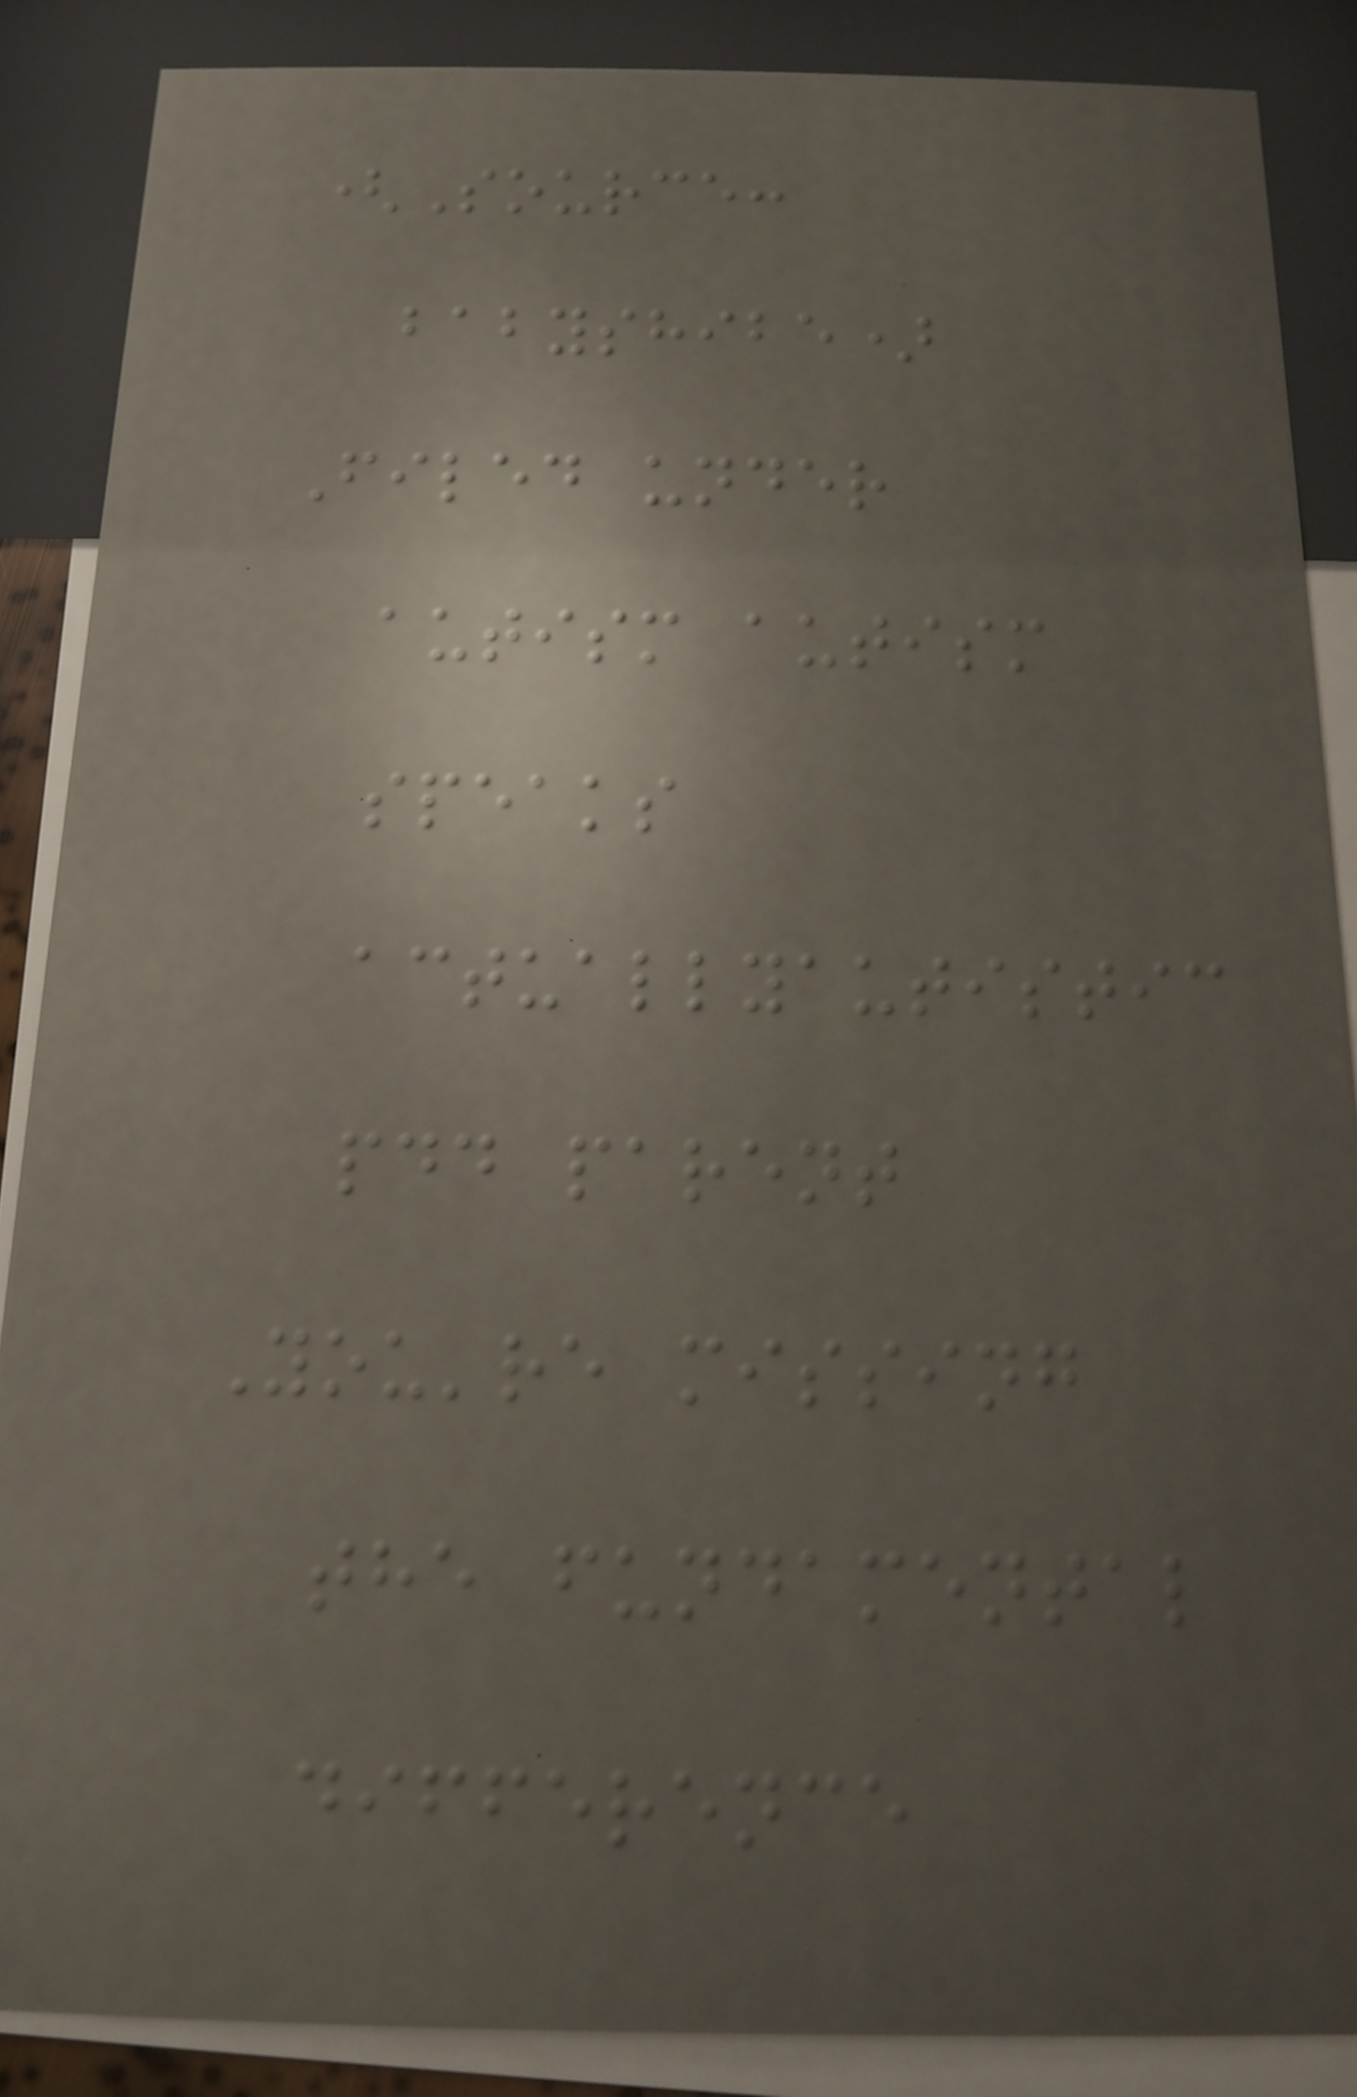(Source:
babyshibe)
Filed under
autism autism
speaks
actuallyautistic
pdd parent
You're missing
the fundamental
difference
